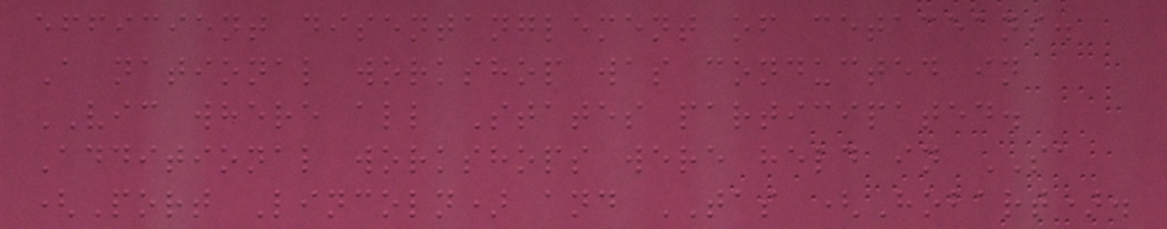efficient disentanglement of cetaceans.
A national workshop was conducted in
VIC where all States participated.
Additional workshops were held in SA
(Port Lincoln) and TAS (Hobart).
